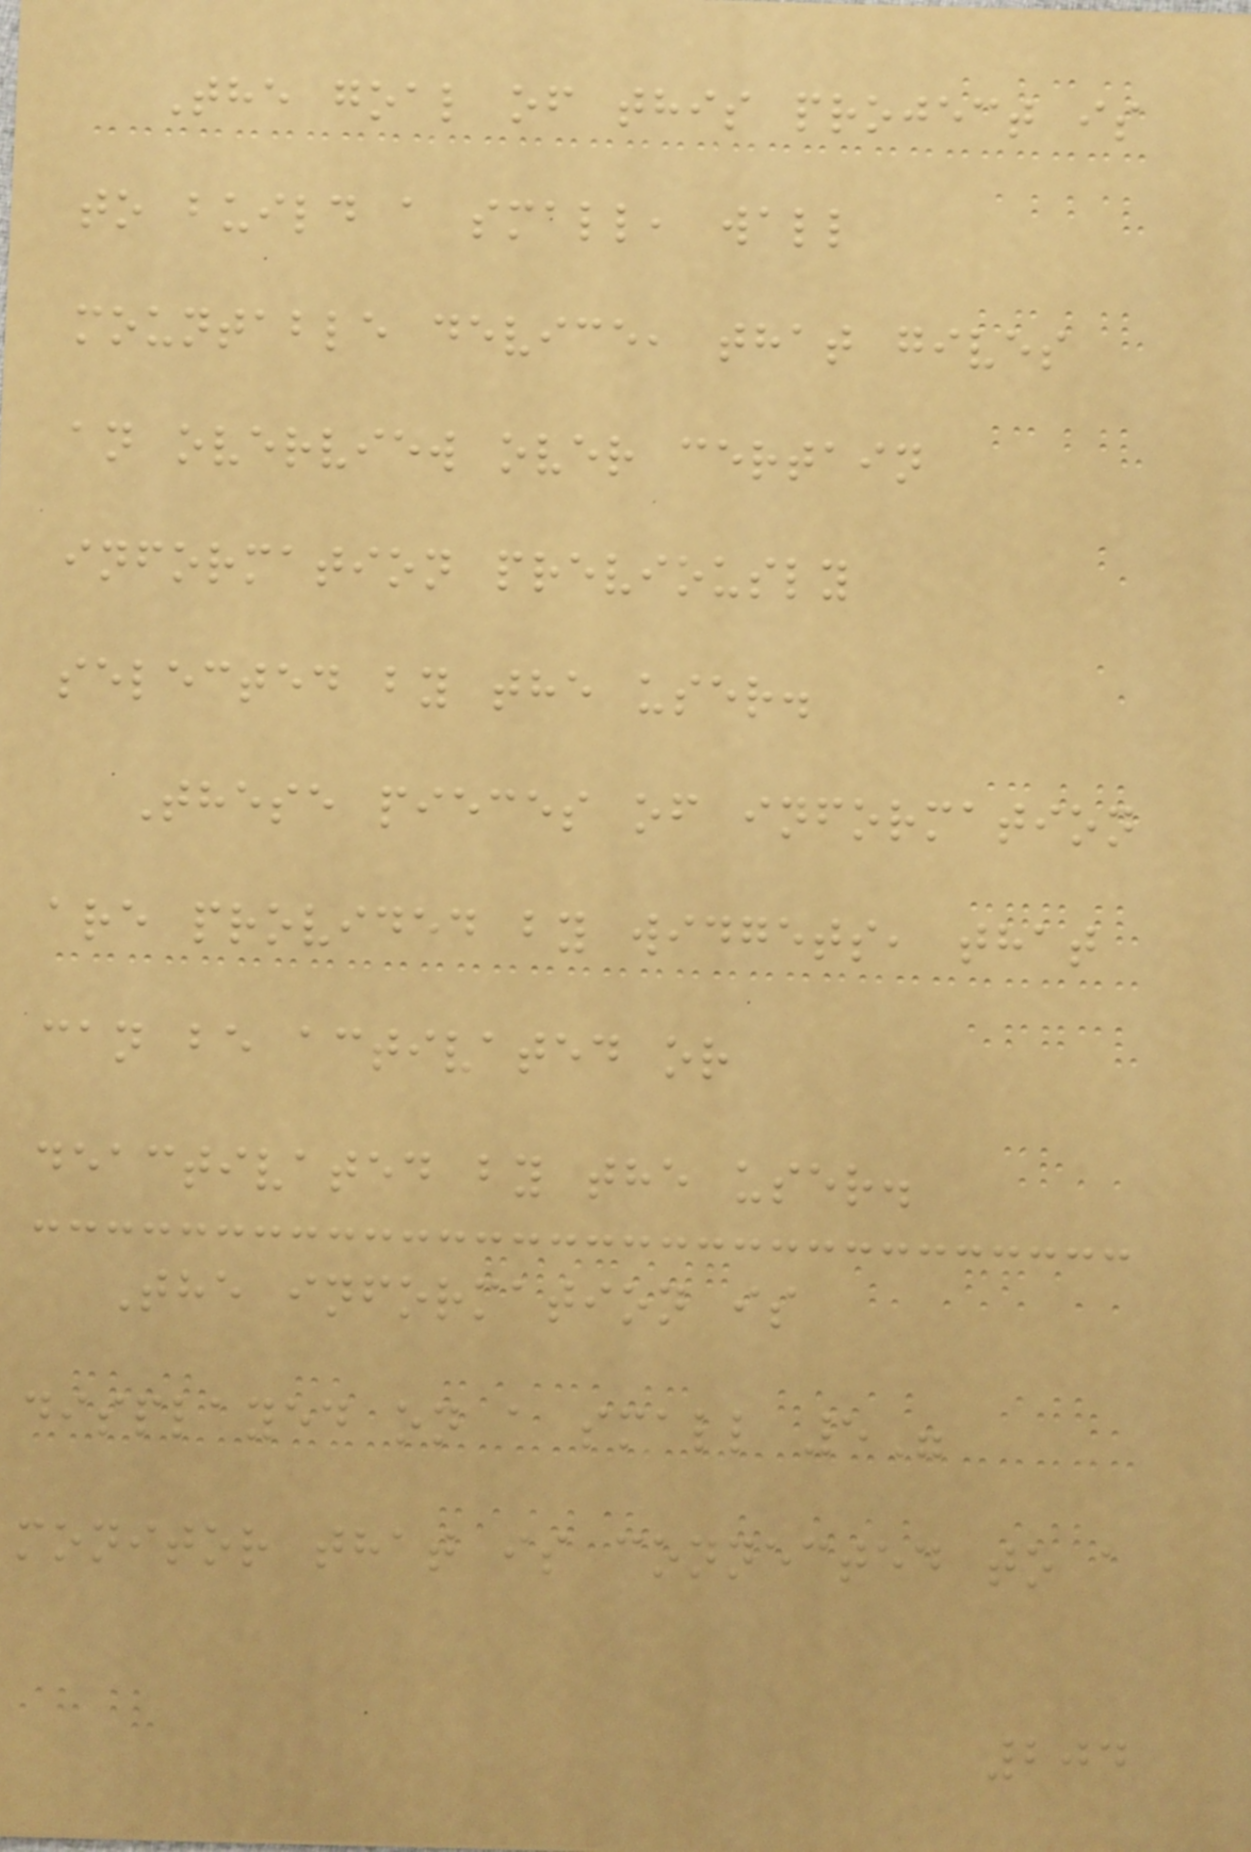The goal of this project is
to build a small, wall
mountable device, that gives
an overview over certain
information previously
selected by the user.
These pieces of information
are provided by widgets, that
can be activated or
deactivated by the user.
The information is
displayed on a small 5"
monitor that is connected to a
204
